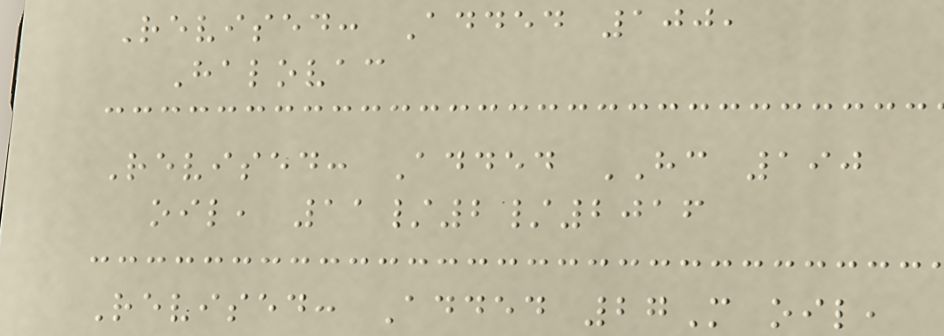Revised: Added 100,
Halovac
Revised: Added HC 190
oil, 11/2/2016
Revised: Added 27M oil,
